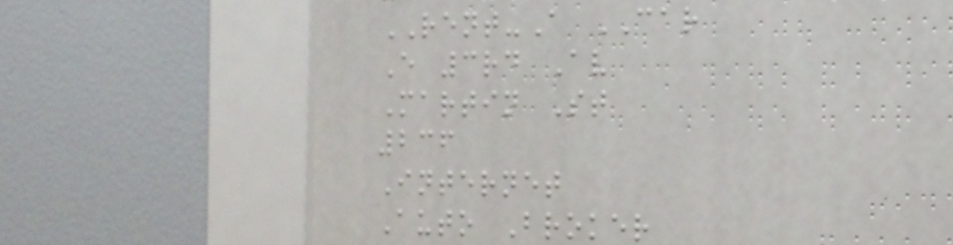RENT-A CAR
E 3rd Av
Martin St
236
Internet
Auto Broker
